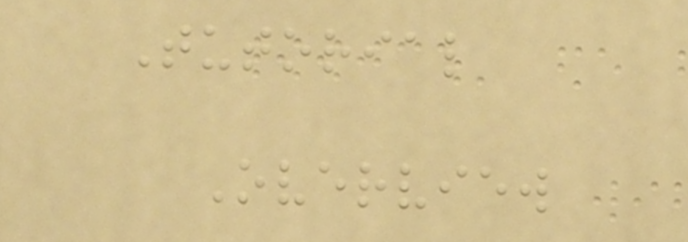Tutorial
Overview
